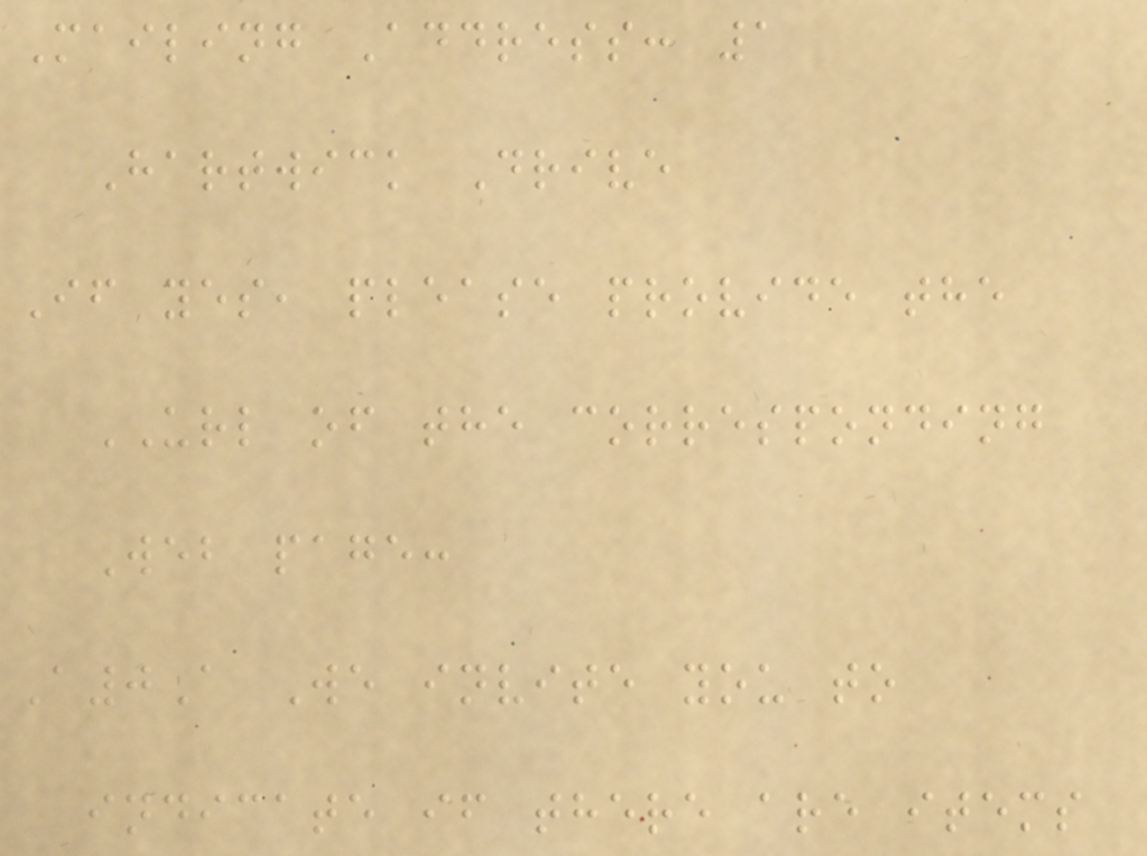Mailing Address: 1
Hartwick Drive
If yes, please provide the
URL of the corresponding
Web page:
A0A We invite you to
indicate if there are items
